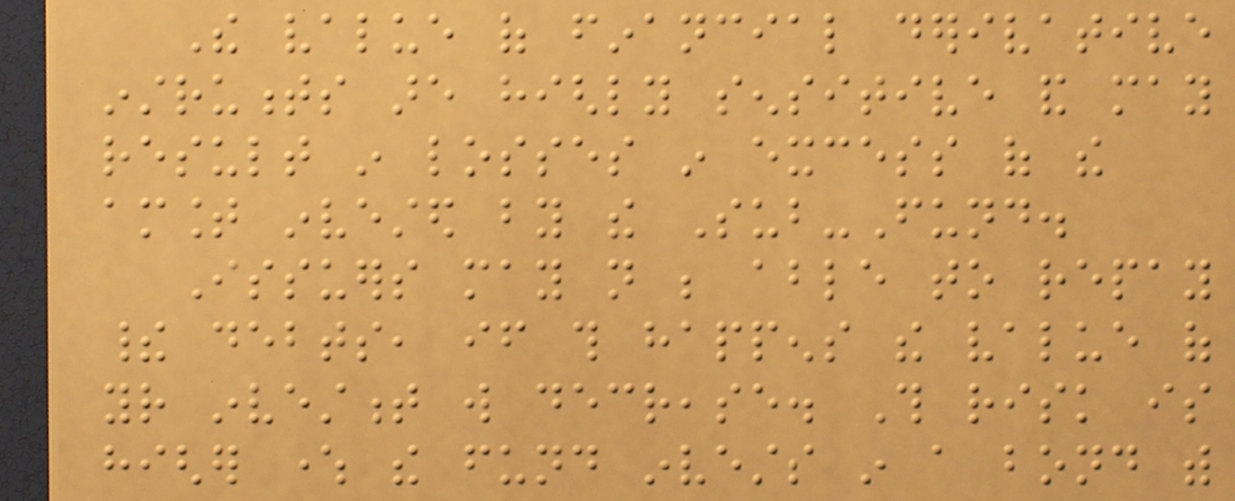The value of financial derivative
instruments are highly sensitive and may
result in losses in excess of the
amount invested by the Sub-Fund.
Issuers may not be able to repay
their debts, if this happens the value of
your investment will decrease. This risk is
higher where the fund invests in a bond with
